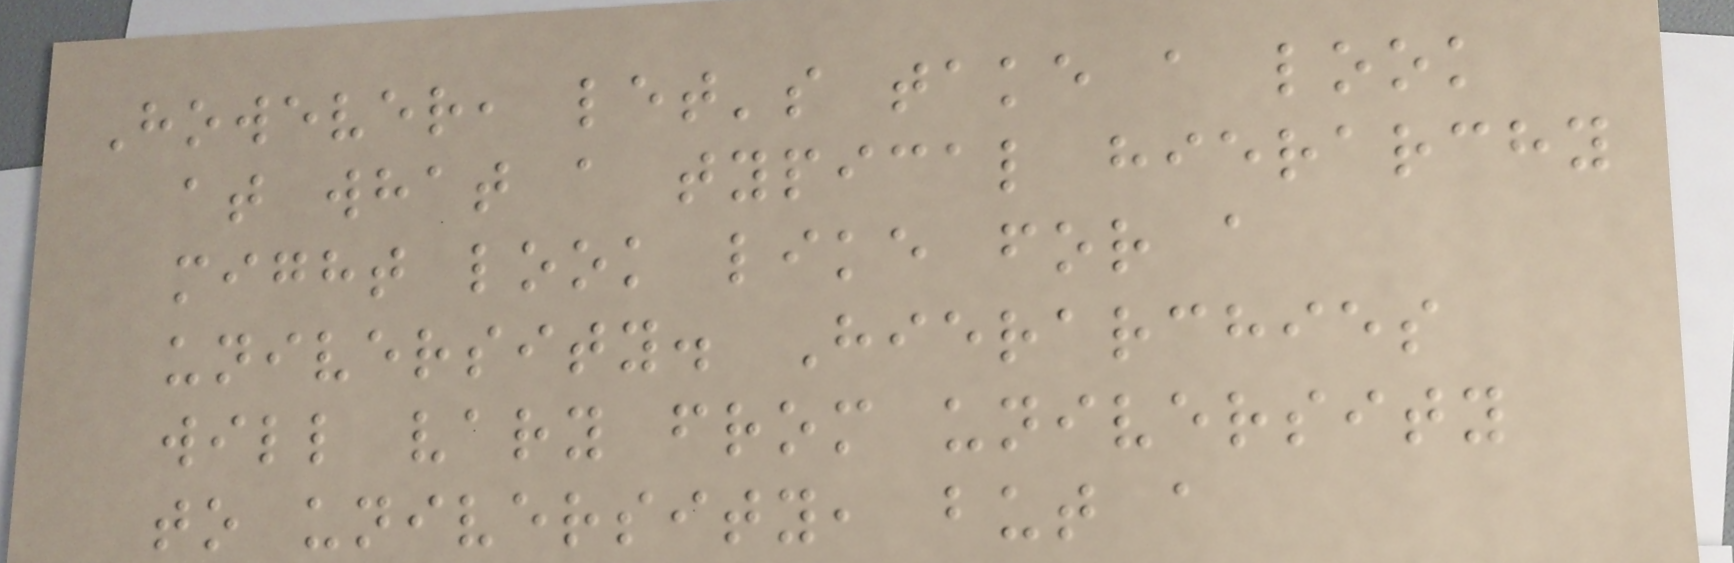However, let's take a look
at what a typical hierarchy
might look like for a
university. Hierarchies
will vary from university
to university, but a
